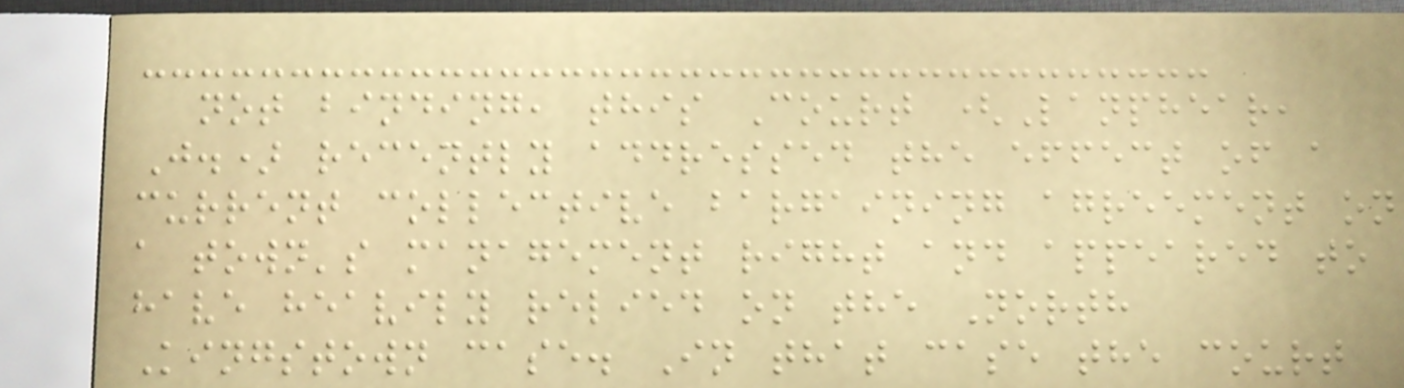not binding, this Court (Lanphear,
J.) recently addressed the effect of a
current collective bargaining agreement on
a town's management right and appeared to
have heavily relied on the North
Kingstown case. In that case the court
